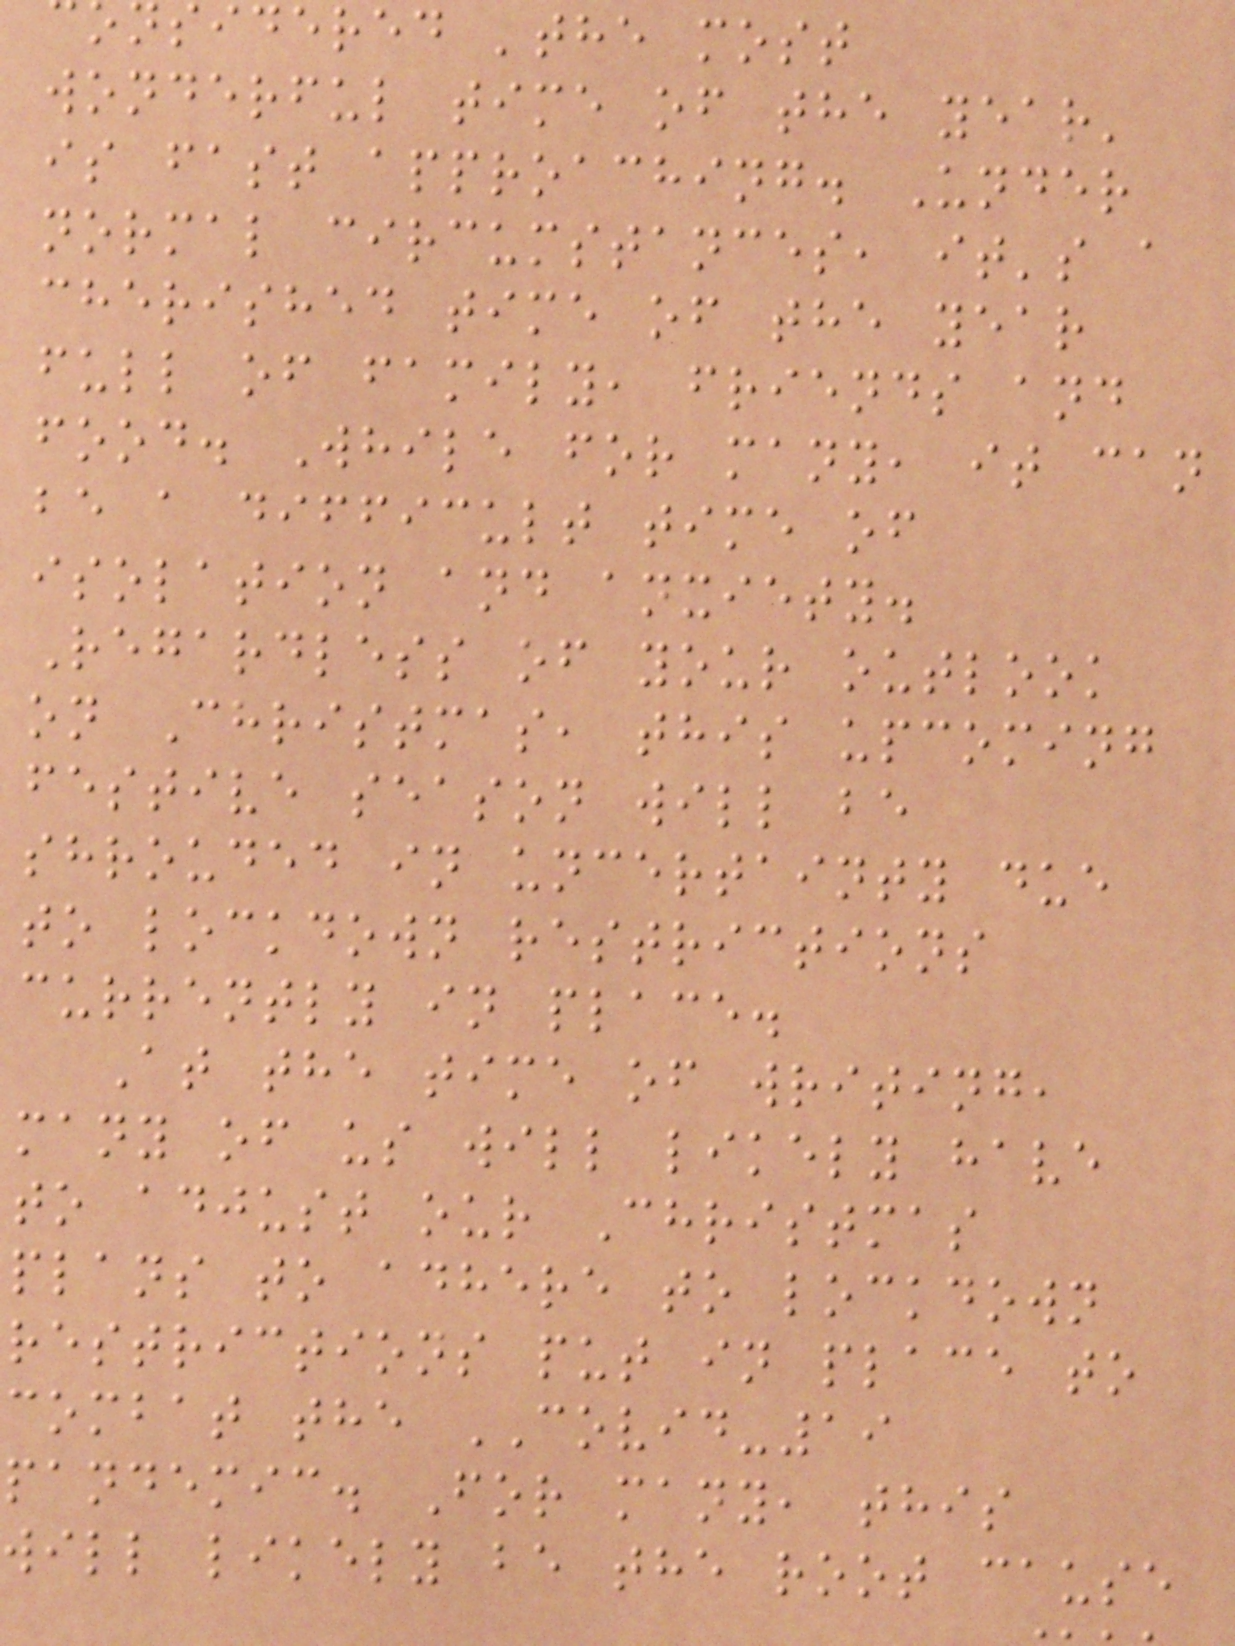sidered 'the most
wonderful time of the year'
is fast approaching. Under
normal circumstances, it's a
cherished time of the year
full of family, friends and
food. While for many, it can
be a difficult time of
isolation and anxiety.
Regardless of your outlook
on Christmas, this upcoming
festive season will be
shrouded in uncertainty due
to lockdown restrictions
currently in place.
At the time of writing,
many of us will likely have
to adjust our Christmas
plans to adhere to lockdown
restrictions put in place to
combat the COVID-19
pandemic. For many, this
will likely be the root cause
